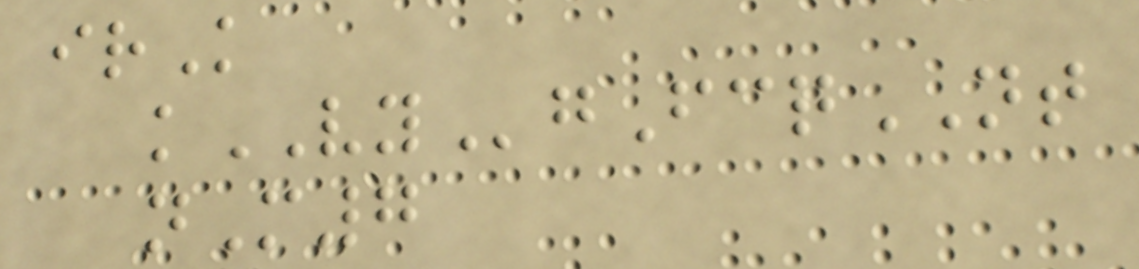irK
kVYgFcqNT
nM7
